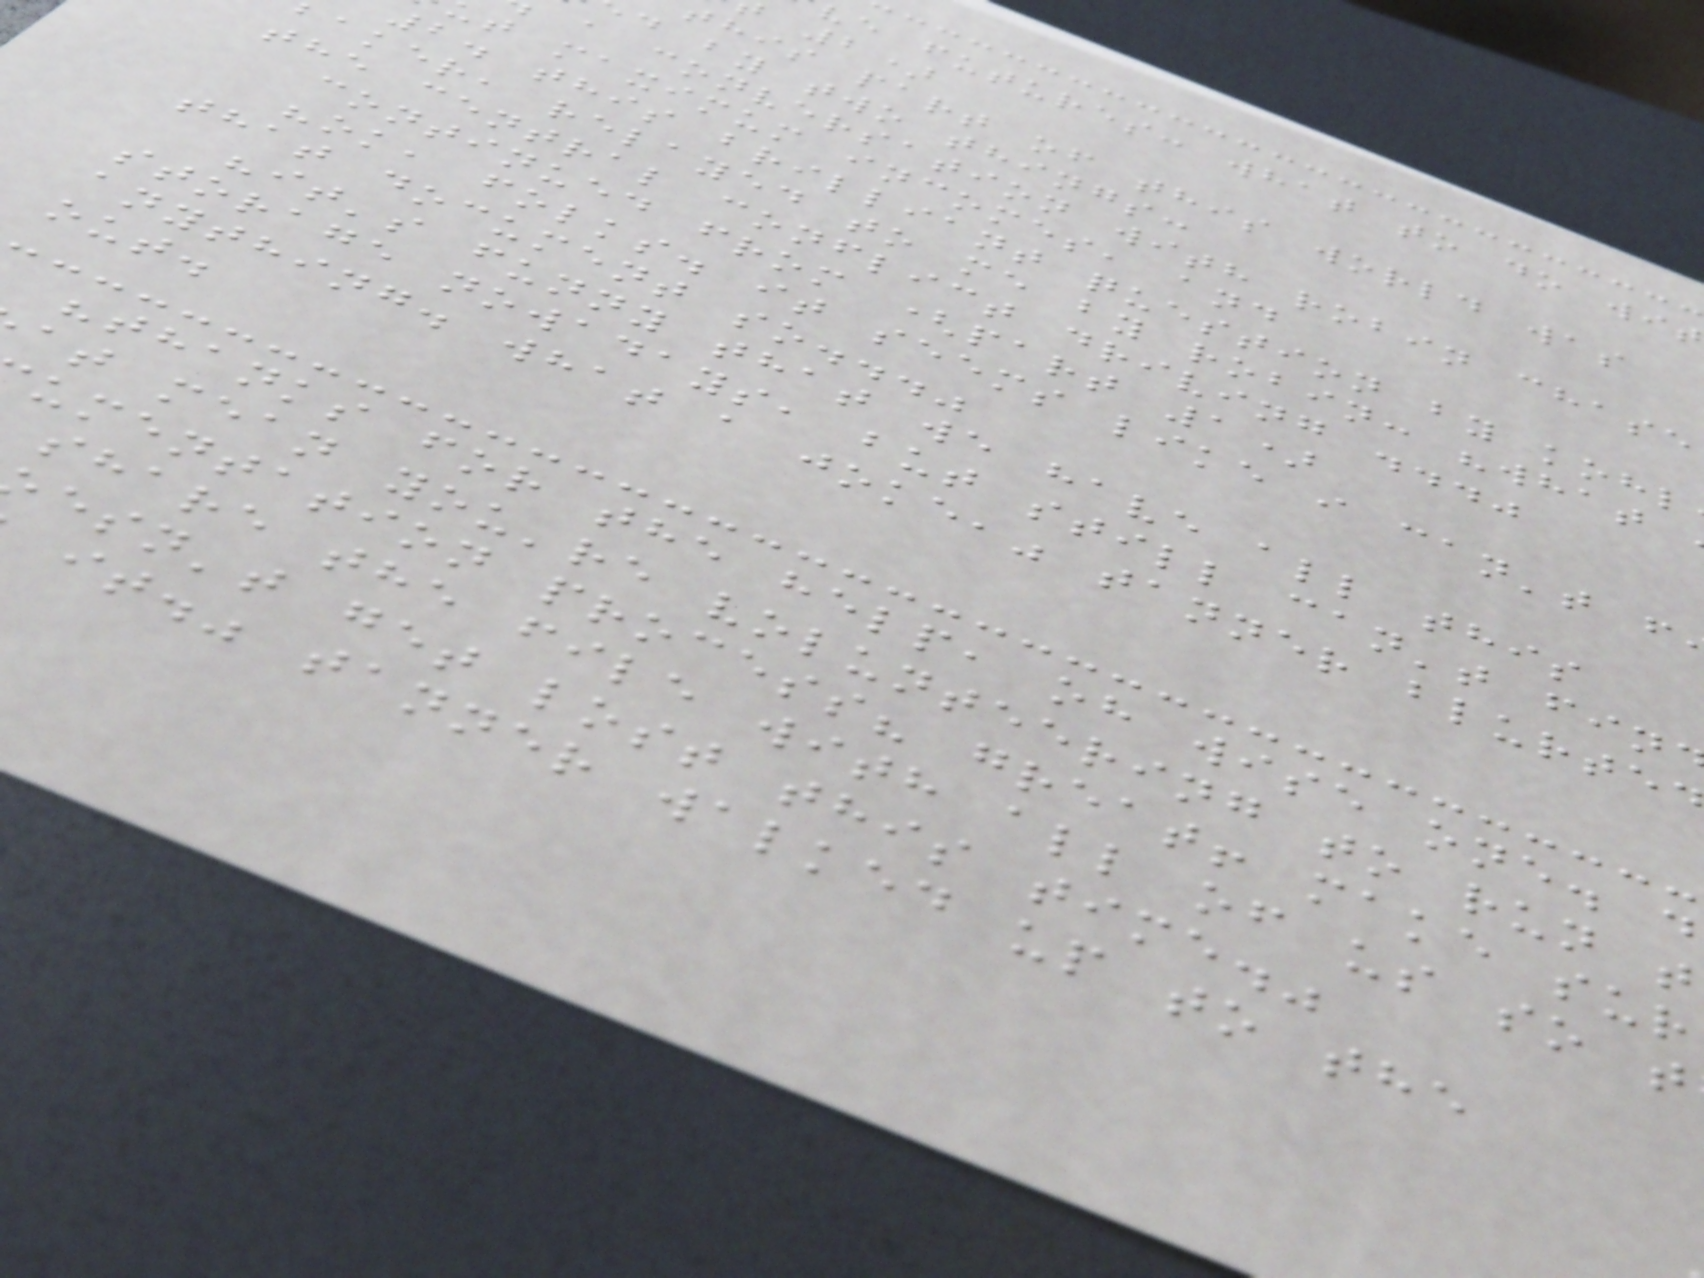ve futures: what to do wit
2)
this part of this world was
d by two things:
a conversation with robin chase
t maximum incomes, and
2. this brilliant question by kohl
aker, relayed to me by robin: "what
the central conflict driving ..."
continued from (part 1)
"ok, folks. it seems like i can't f
that document so..."
"it's funny that we have all this
storage nowadays, but still can't fin
anything. what a joke," tanner blurte
out.
"thanks for the help, oh wise one. d
at mean you're volunteering to run t
umentation process? great! make sur
share the file with all of us so t
esn't get lost this time."
it." tanner walked up to the
